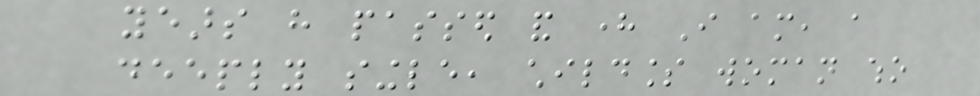years have passed and here I am, a
deeply single, childless woman who
